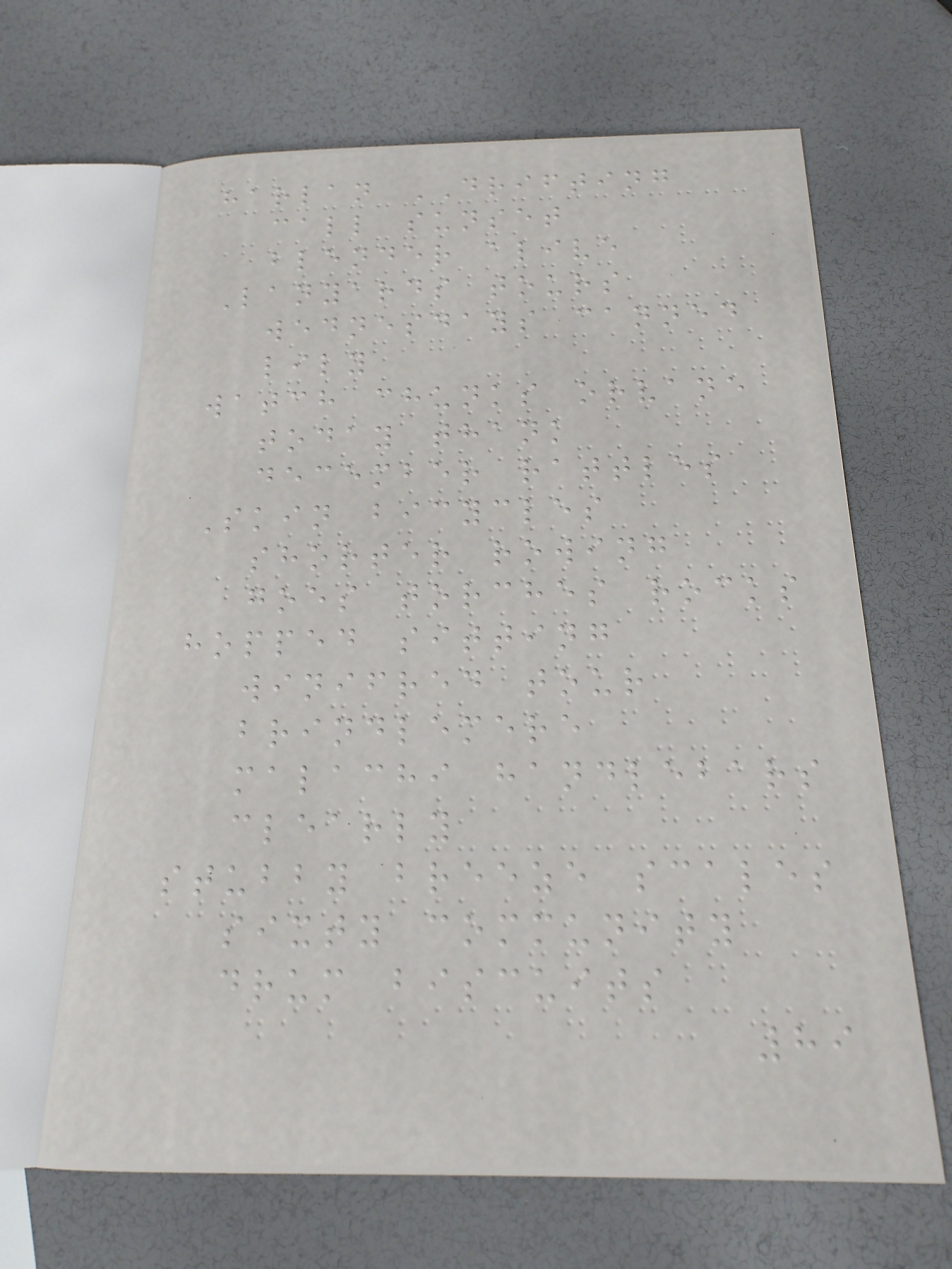harlan DRIFTING
call sunset
blender alive
Lanyards tours
wednesdays canned
lily
watch chunks orvane
today thank
december rattles
Skin bicycles
shorter rowing
goes torches rocks
hopped sitting
winifred tour
brindlemere
malachi handlebars
clearly
stubby breeze scales
sixty community
drum biscuits
89
